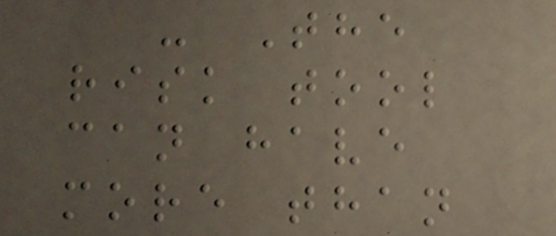- The
risk tool
can have
more than
